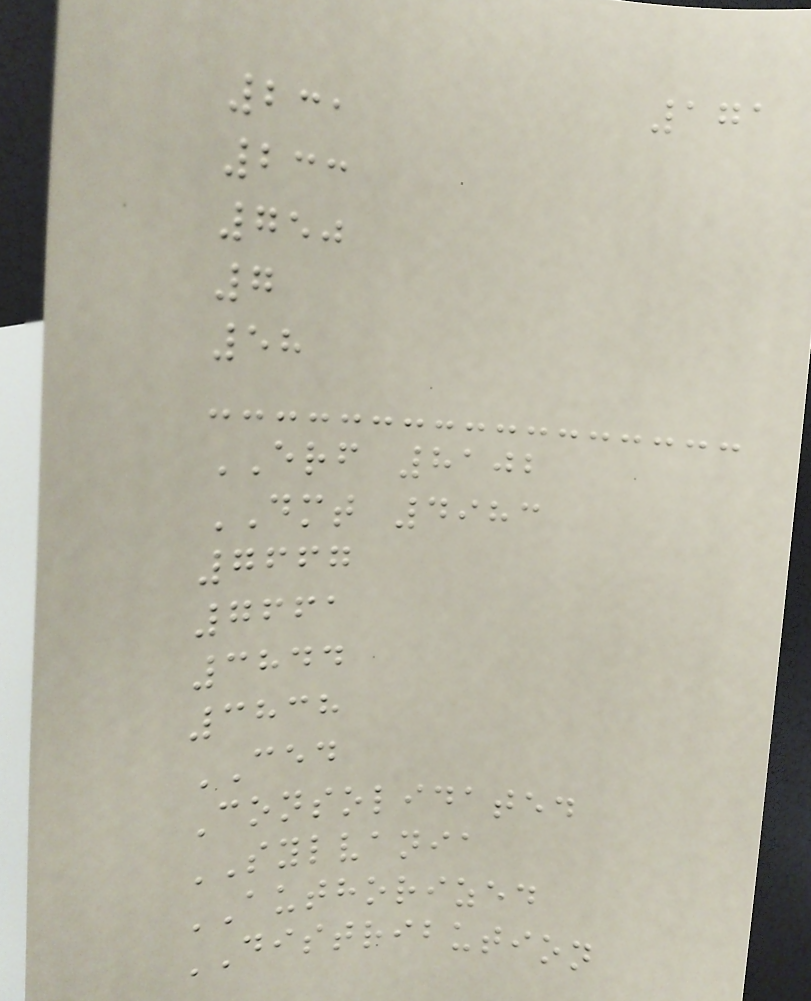171
231
233
750
7
58
ERF 8102
DMT 4983
7667
7661
3844
3838
CED
Consolidated
SYLVANIA
AUTHORIZED
DISTRIBUTION
